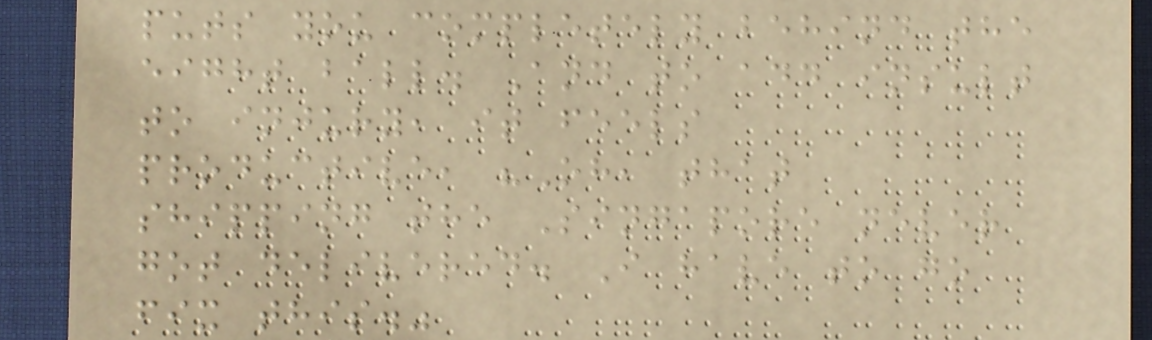puts you completely behind the
eight ball. And to add insult
to injury, it feels
productive, "Oh, that
shipping the Singapore never
got delivered. I have to go
fix this."
